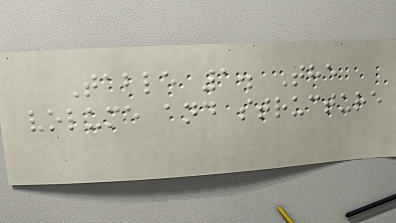Table 1. The
volume and structure
